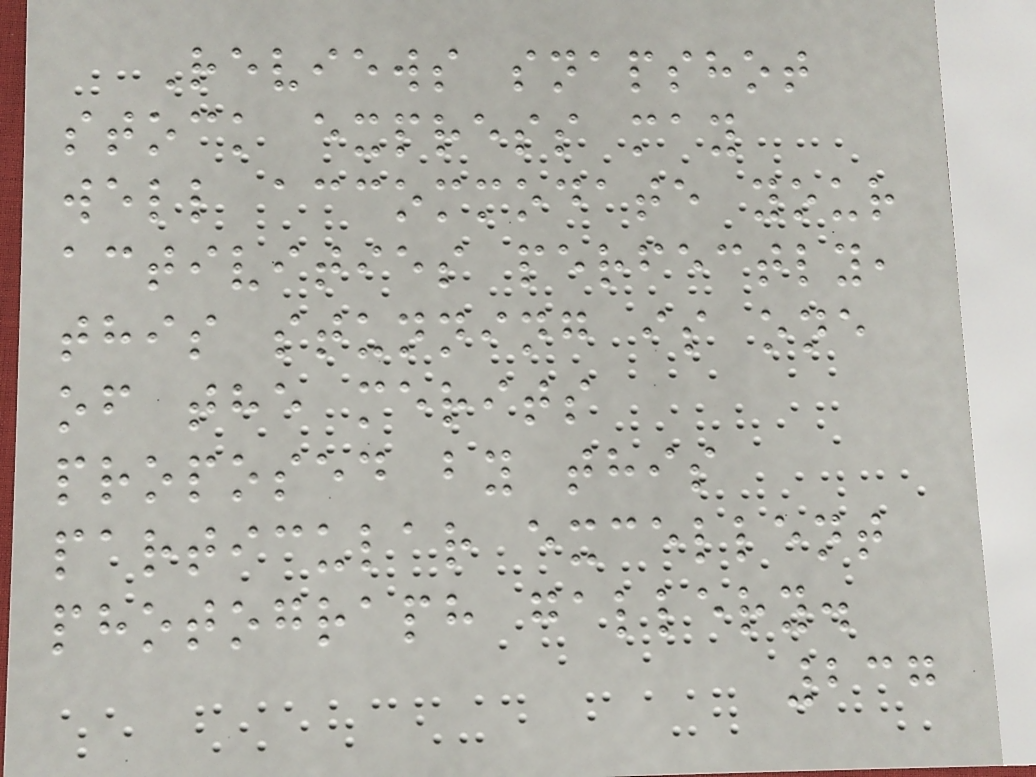Reviews snapshot
stock express may
well accommodate your
activities perfectly,
this stunning is one
of the merits
proposed by this
particular excellent
photograph gallery.
237
